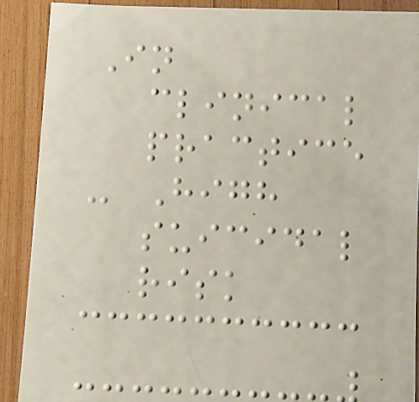In
clinical
practice
- High
suicidal
risk
